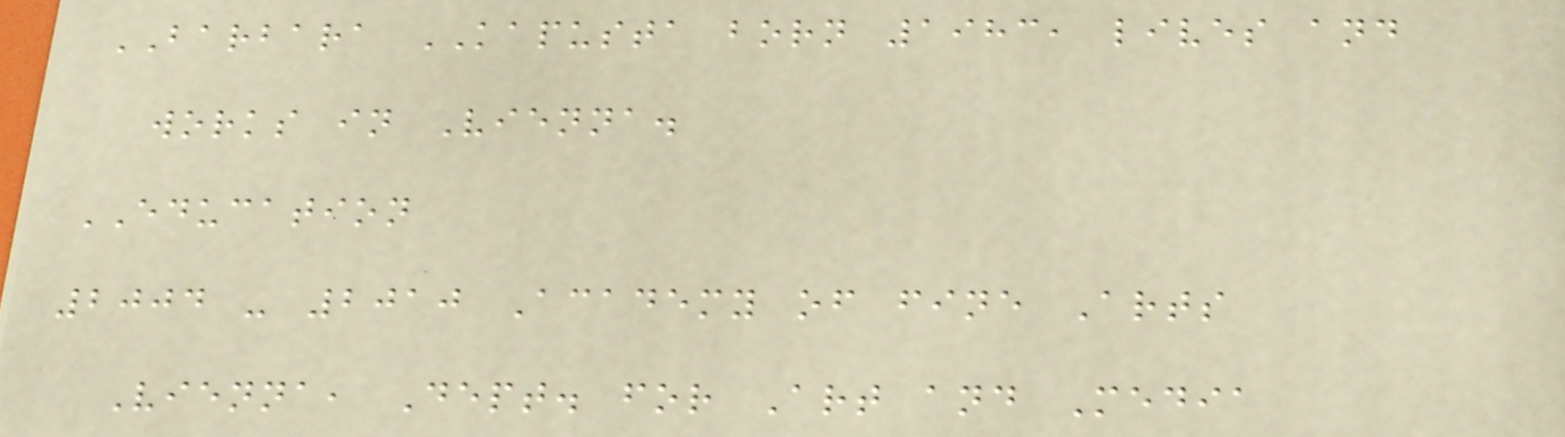BARBARA KAPUSTA born 1983, lives and
works in Vienna.
EDUCATION
2004 - 2010 Academy of fine Arts
Vienna, Dept. for Art and Media
